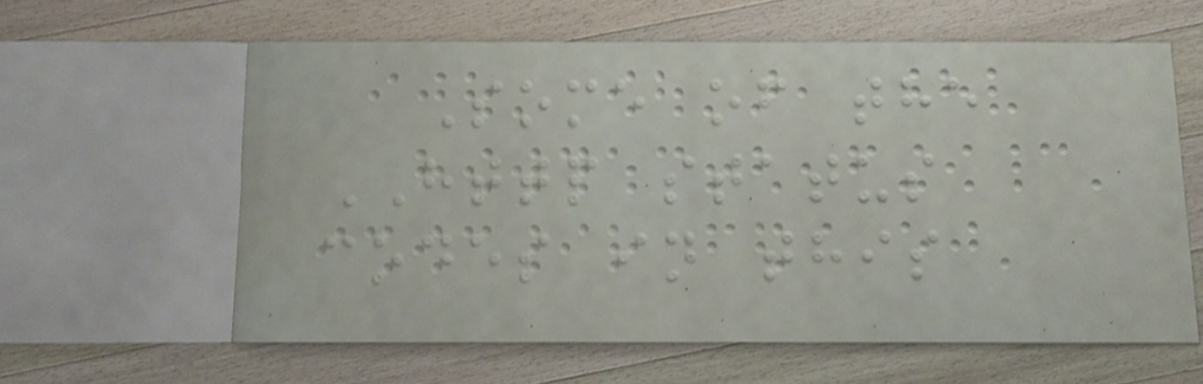Some of the
HTTP status
codes in this
